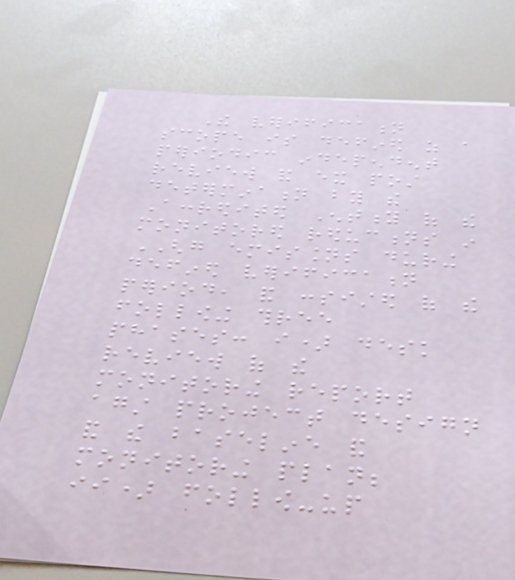The verification
scope is defined as a
periodic independent
review and ex post
determination by the
Accredited Entity of the
monitored reductions in
GHG emissions during
defined verification
period, and consisted of the
following three
phases: i) desk
review of the
monitoring report
against project design
and the baseline and
monitoring plan;
ii) follow-up
